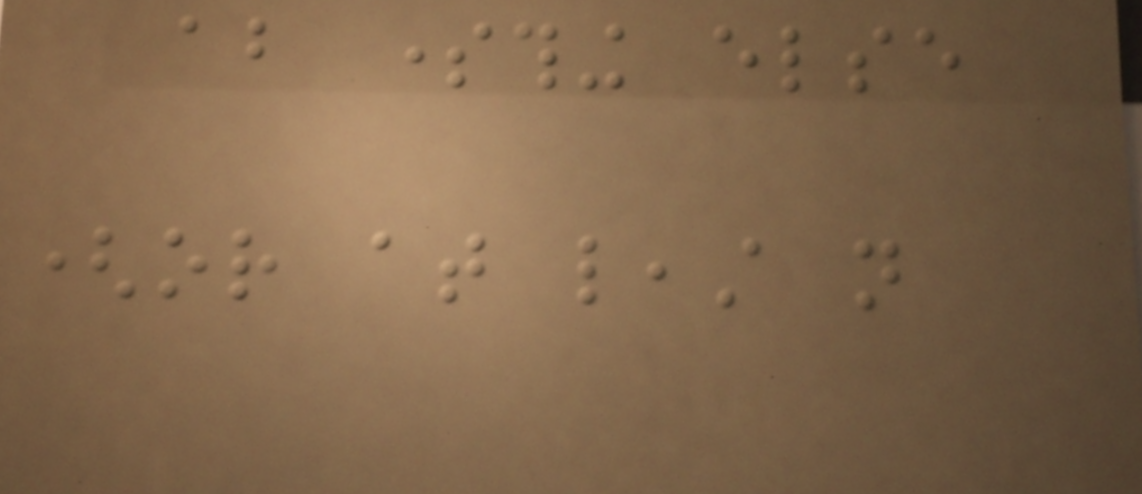about something else
(or at least not
